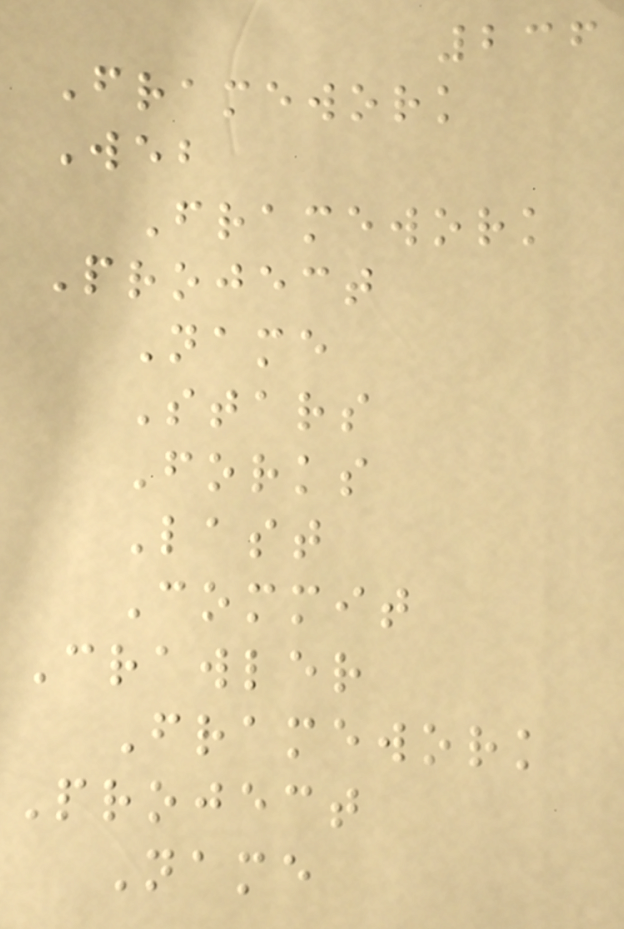236
Framework
Web
Framework
Project
Name
Stars
Forks
Last
Commit
Crawler
Framework
Project
Name
